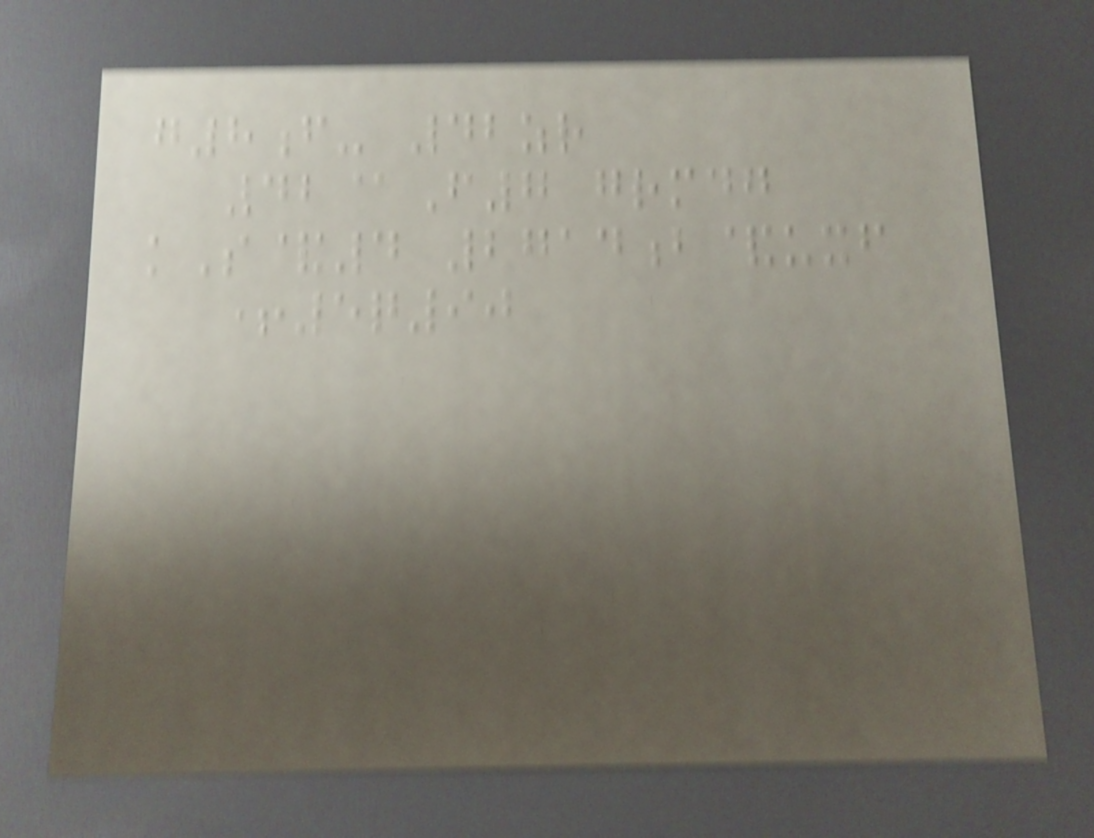g8f- 42zr
42@F7 grmdg
kS&4 2714b&uxf
+5q90
